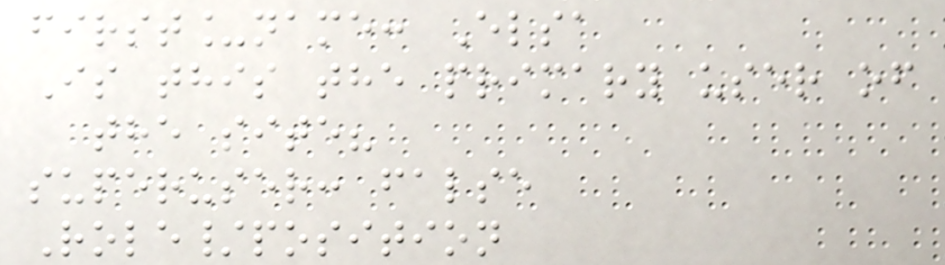first_name: Elsa
Is this the primary user of
the site?
superuser: false
Role/position
